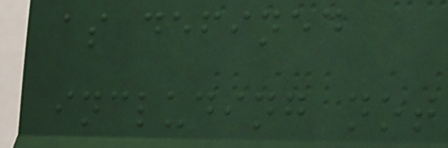as defined
including not
